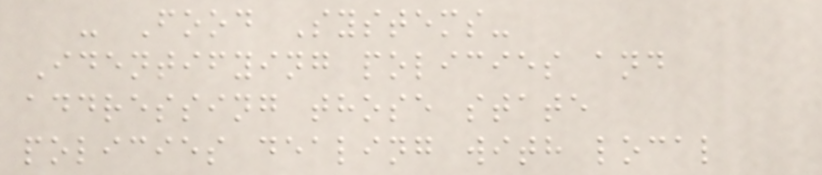- Food Systems-
Identifying policies and
addressing those state
policies dealing with local
